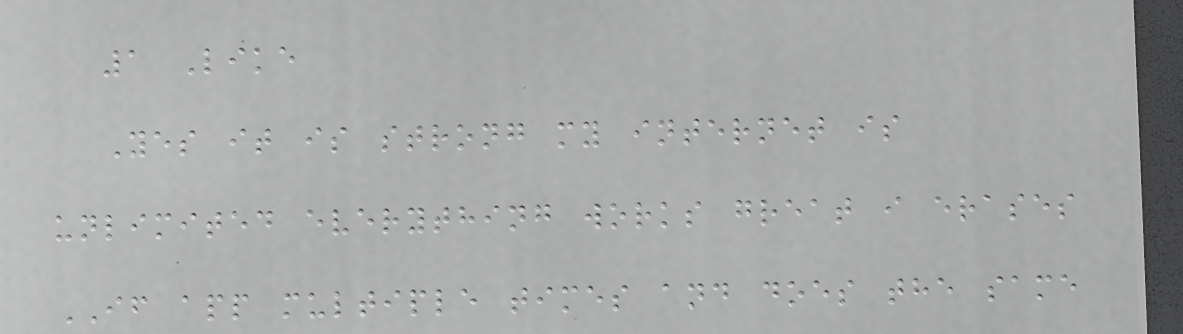1 Like
Yes it is strong my internet is
unlimited everything works great i erases
IF app multiple times and does the same
